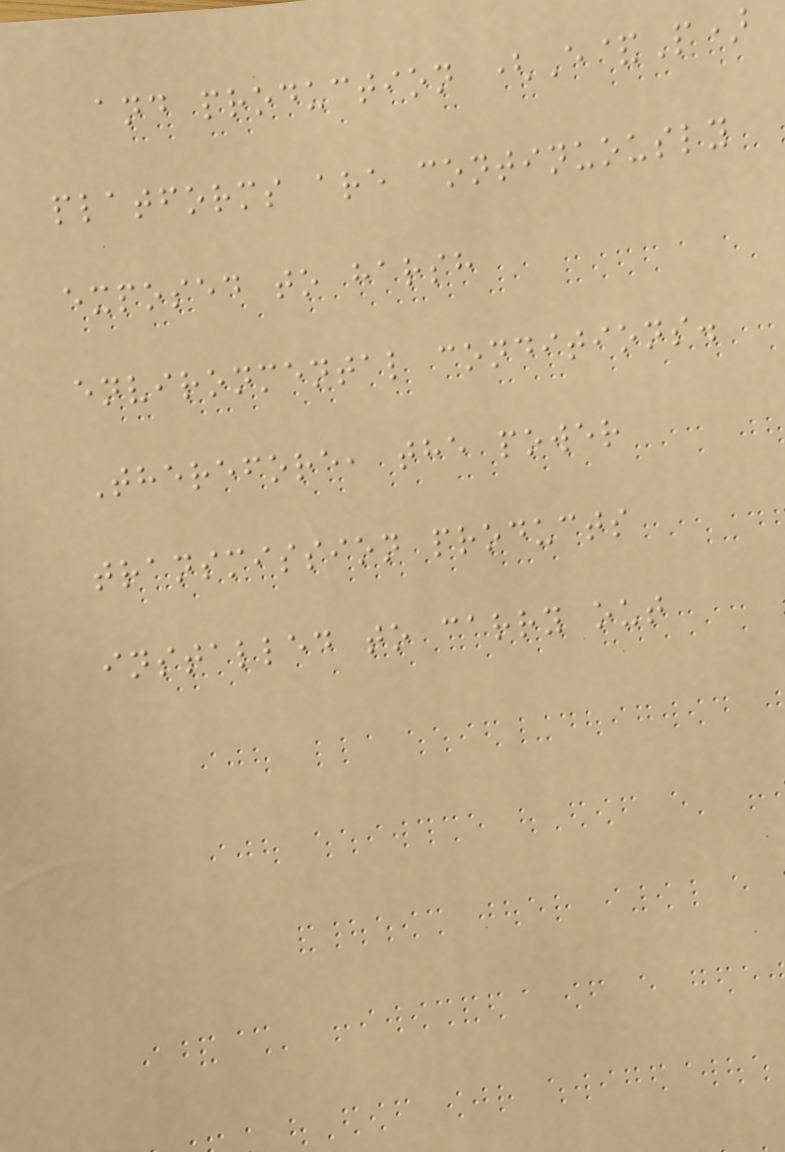and production (E&P)
platforms are continuously
exposed to harsh
environmental conditions.
Therefore, the power
transmission products
installed to carry out
